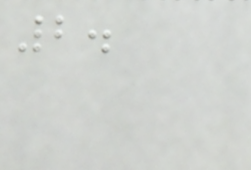2.
